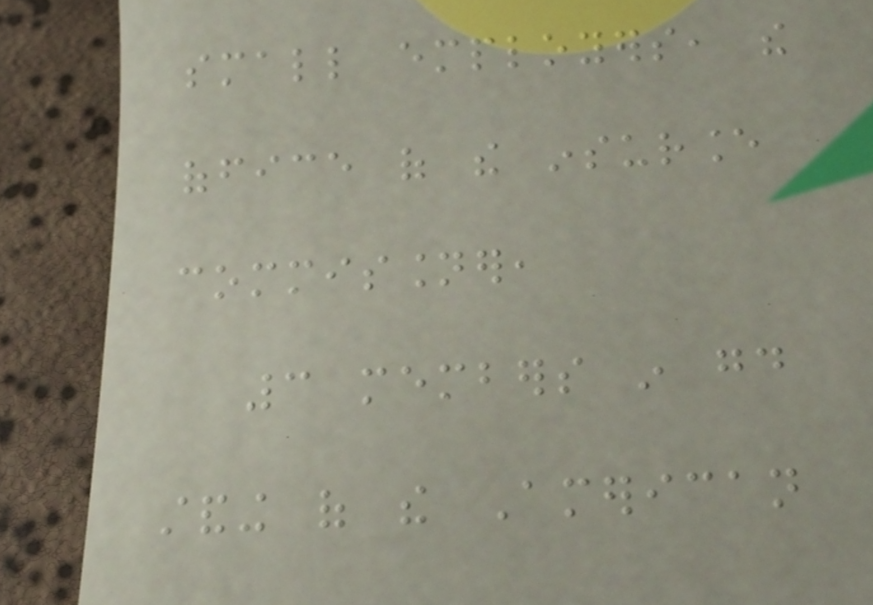small employers, the
office of the insurance
commissioner,
3 members in good
standing of the American
